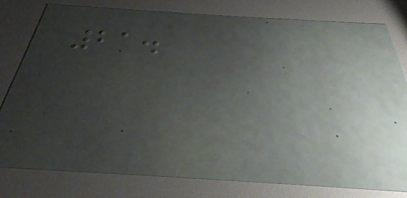21.
